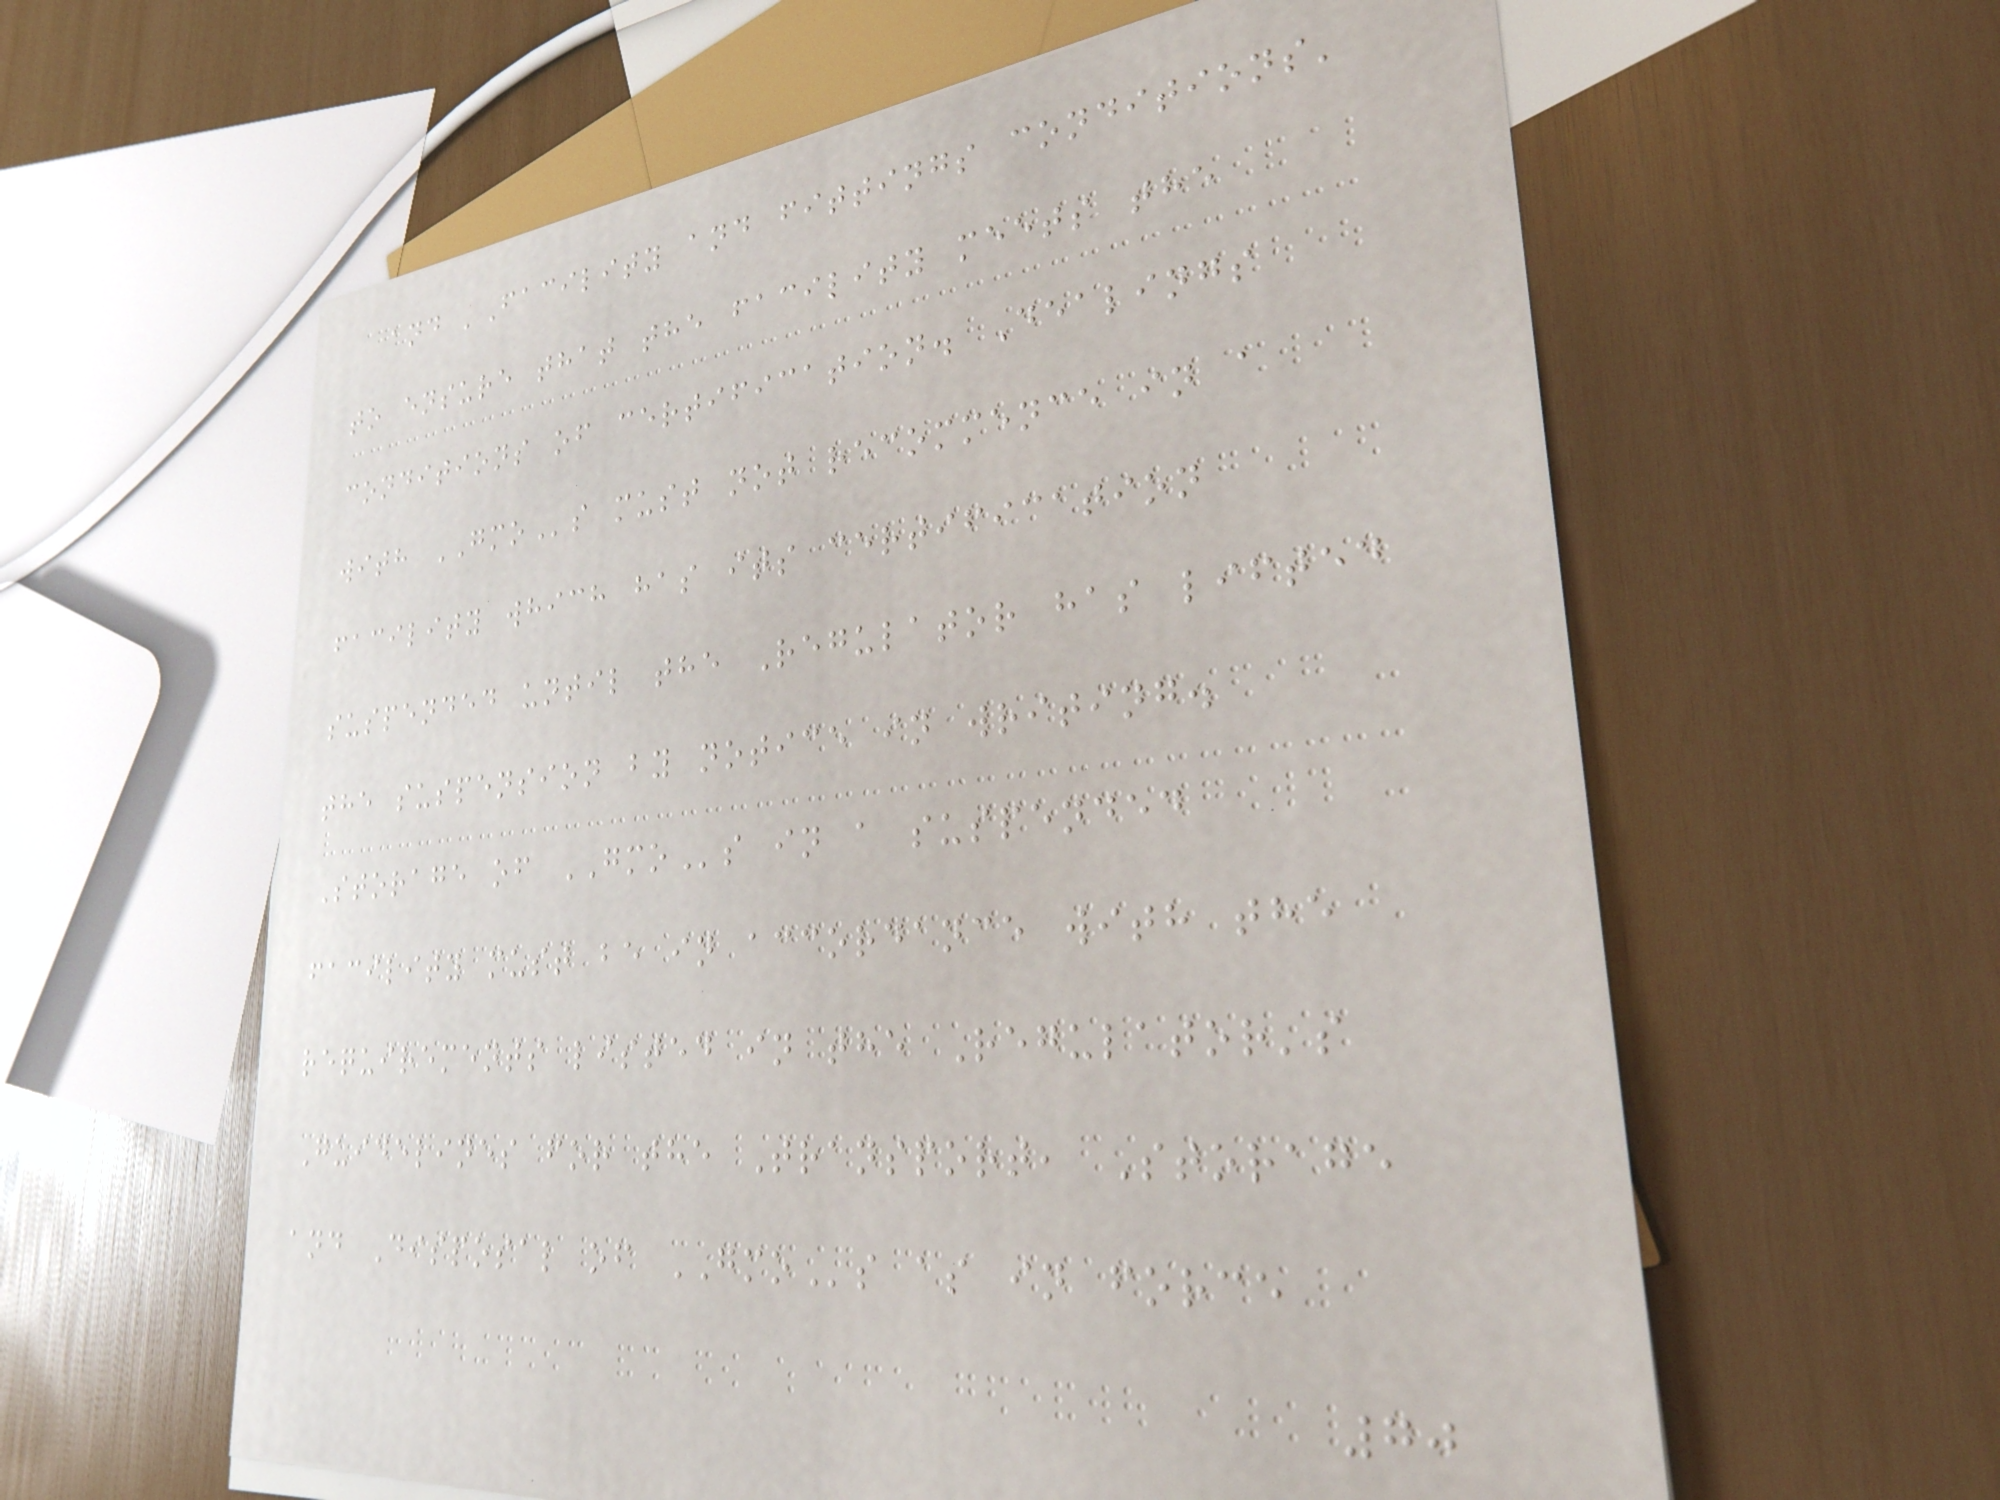and 'Facility and fittings conditions'
to ensure that the facility meets the
conditions of certification. Dealings
with GMOs must not recommence in a
facility which has its certification
suspended until the Regulator has lifted
the suspension by notice in writing.
Storage of GMOs in a suspended
facility must be in accordance with the
requirements listed in the Regulator's
Guidelines for the Transport, Storage
and Disposal of GMOs as in force
70
